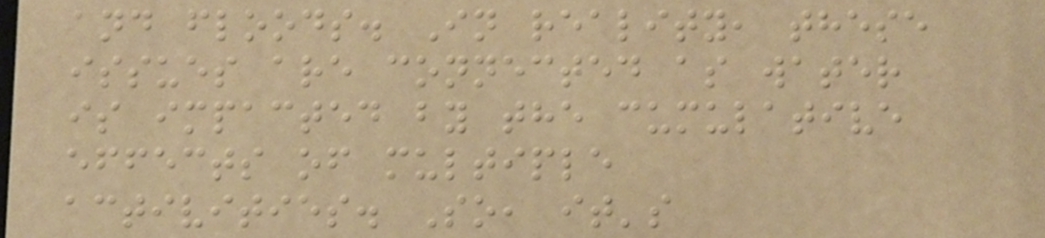and floods. In reality, these
issues are connected as water
is impacted by the cumulative
effects of multiple
activities. So, it's
